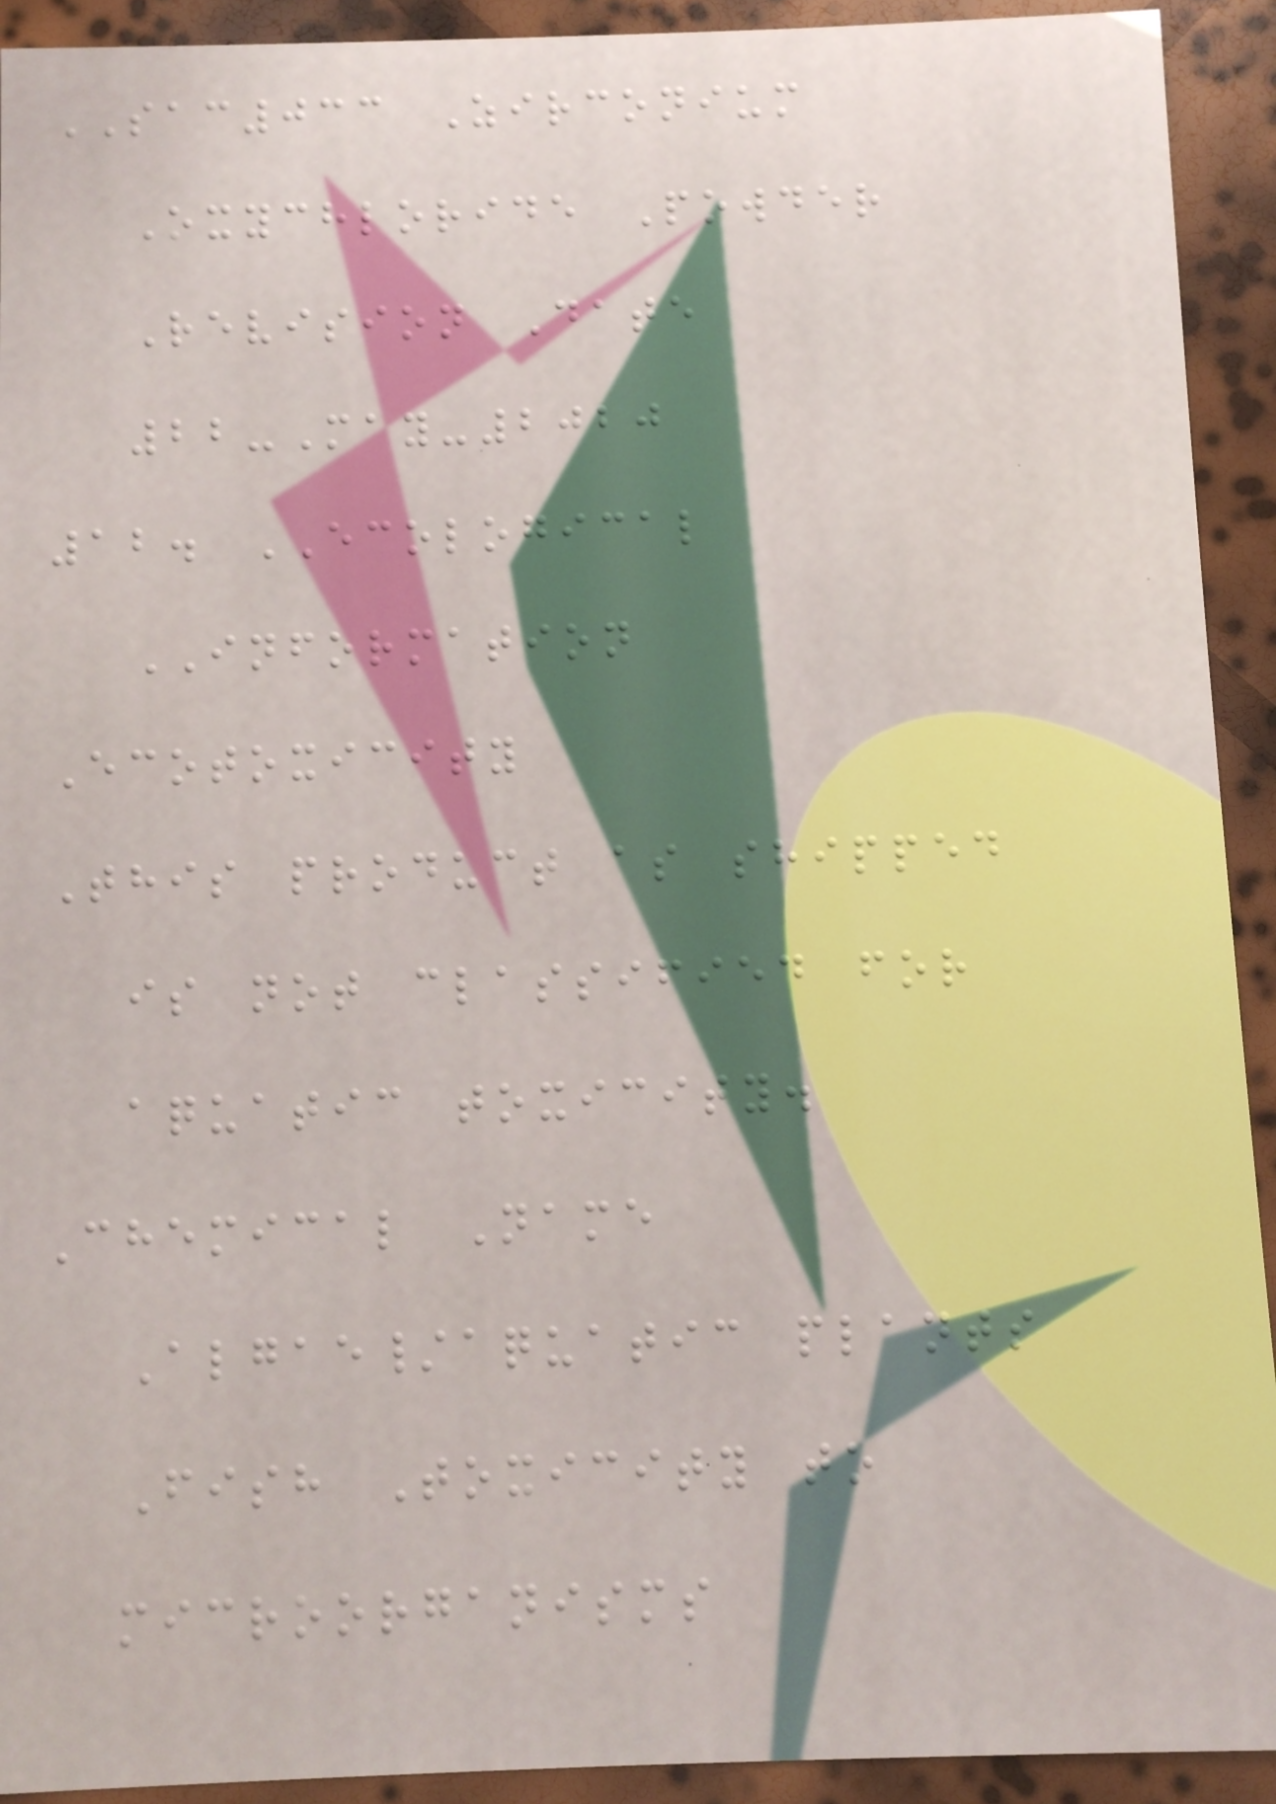SAC033 Zirconium
Oxychloride Powder
Revision Date
22-May-2020
12. ECOLOGICAL
INFORMATION
Ecotoxicity
This product as shipped
is not classified for
aquatic toxicity.
Chemical Name
Algae/aquatic plants
Fish Toxicity to
microorganisms
